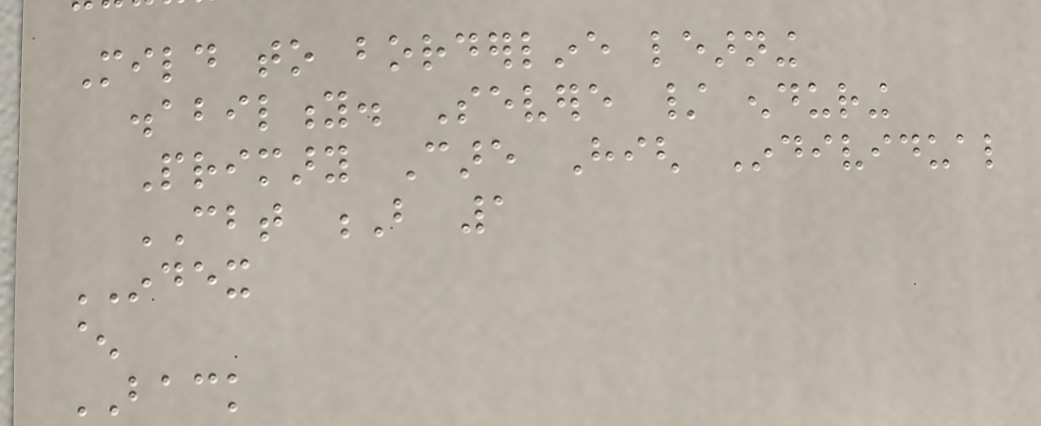Mild to borderline learning
disability. Severe / enduring
Primary Care High Individual
CBT B 1
INDEX
^
BACK
